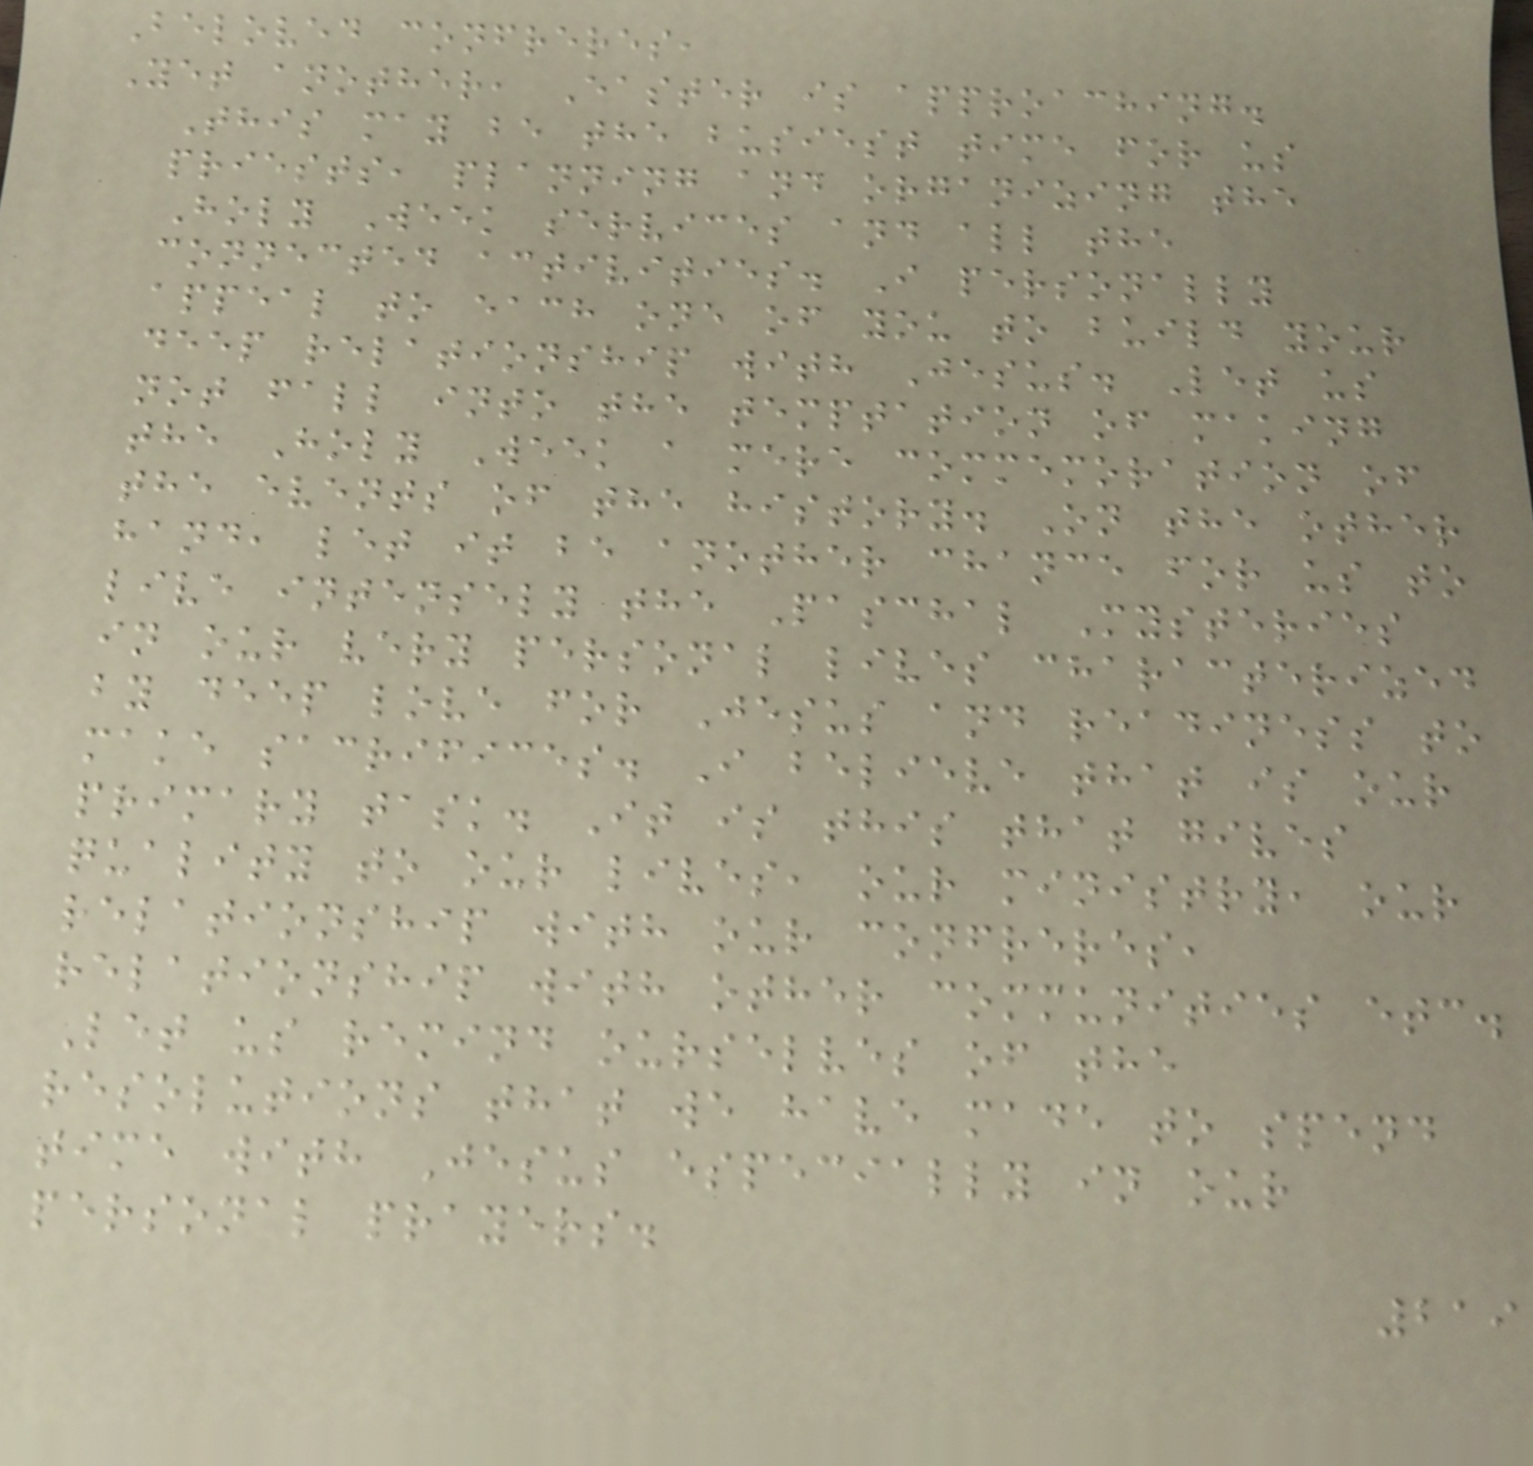Beloved confreres,
Yet another, Easter is approaching.
This may be the busiest time for us
priests, planning and organizing the
Holy Week services and all the
connected activities. I personally
appeal to each one of you to build your
deep relationship with Jesus. Let us
not fall into the temptation of making
the Holy Week a mere commemoration of
the events of the history. On the other
hand, let it be another chance for us to
live intensely the Paschal Mysteries
in our very personal lives characterized
by deep love for Jesus and readiness to
make sacrifices. I believe that is our
primary task. It is this that gives
quality to our lives, our ministry, our
relationship with our confreres,
relationship with other communities etc.
Let us remind ourselves of the
resolutions that we have made to spend
time with Jesus especially in our
personal prayers.
219
